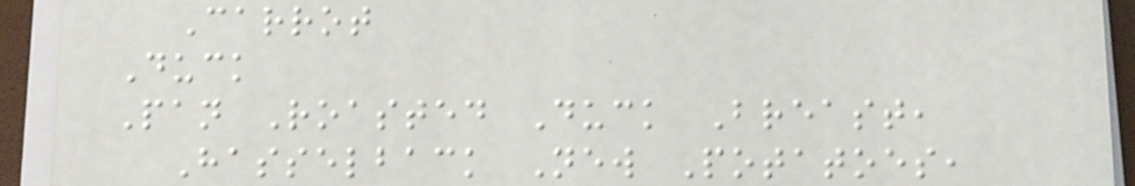Carrot
Duck
Pan Roasted Duck Breast,
Hasselback New Potatoes,
